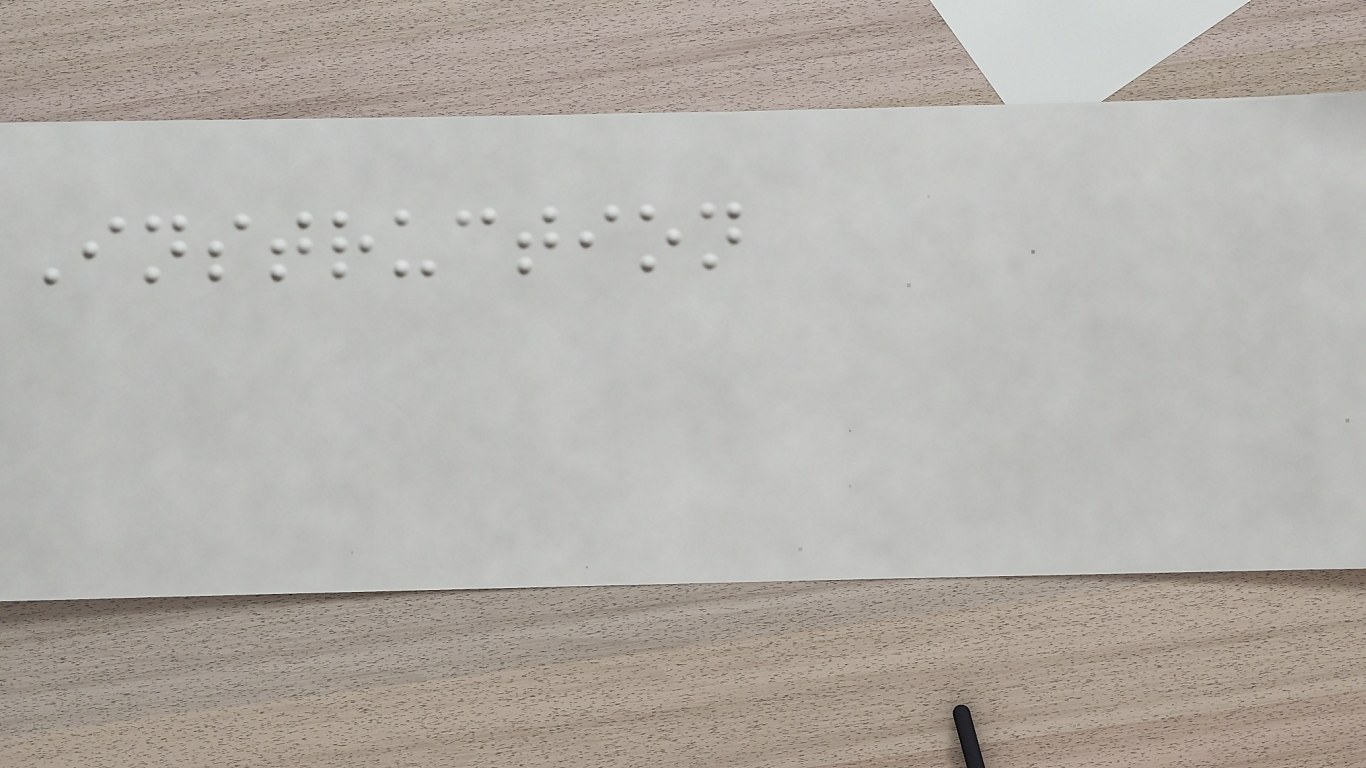Instruction
